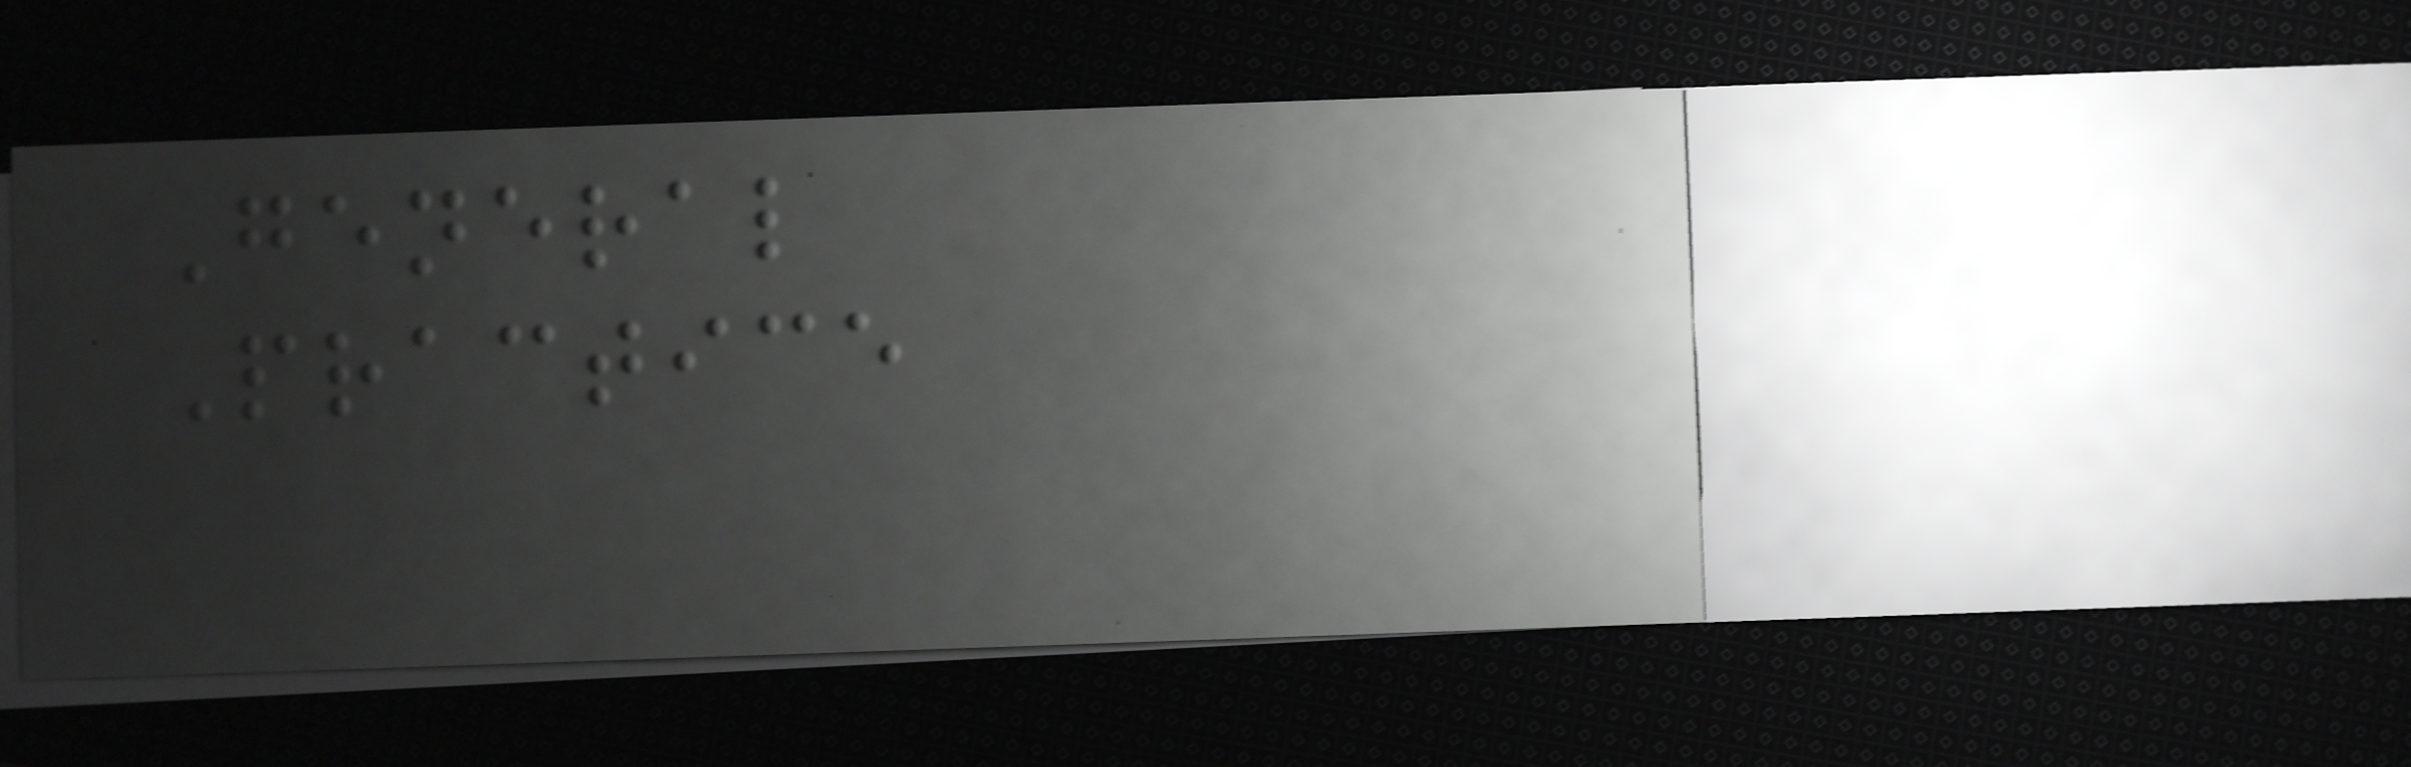General
Practice
